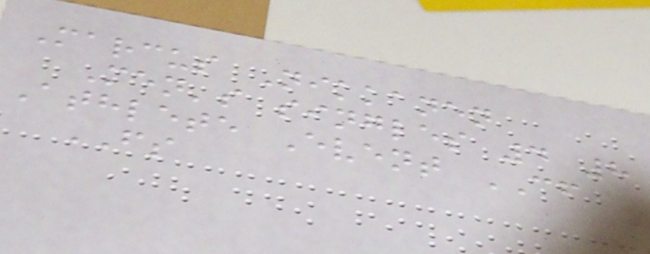Marcus Nikkanen
Men's singles 4 8
Athlete Event CF
FS
